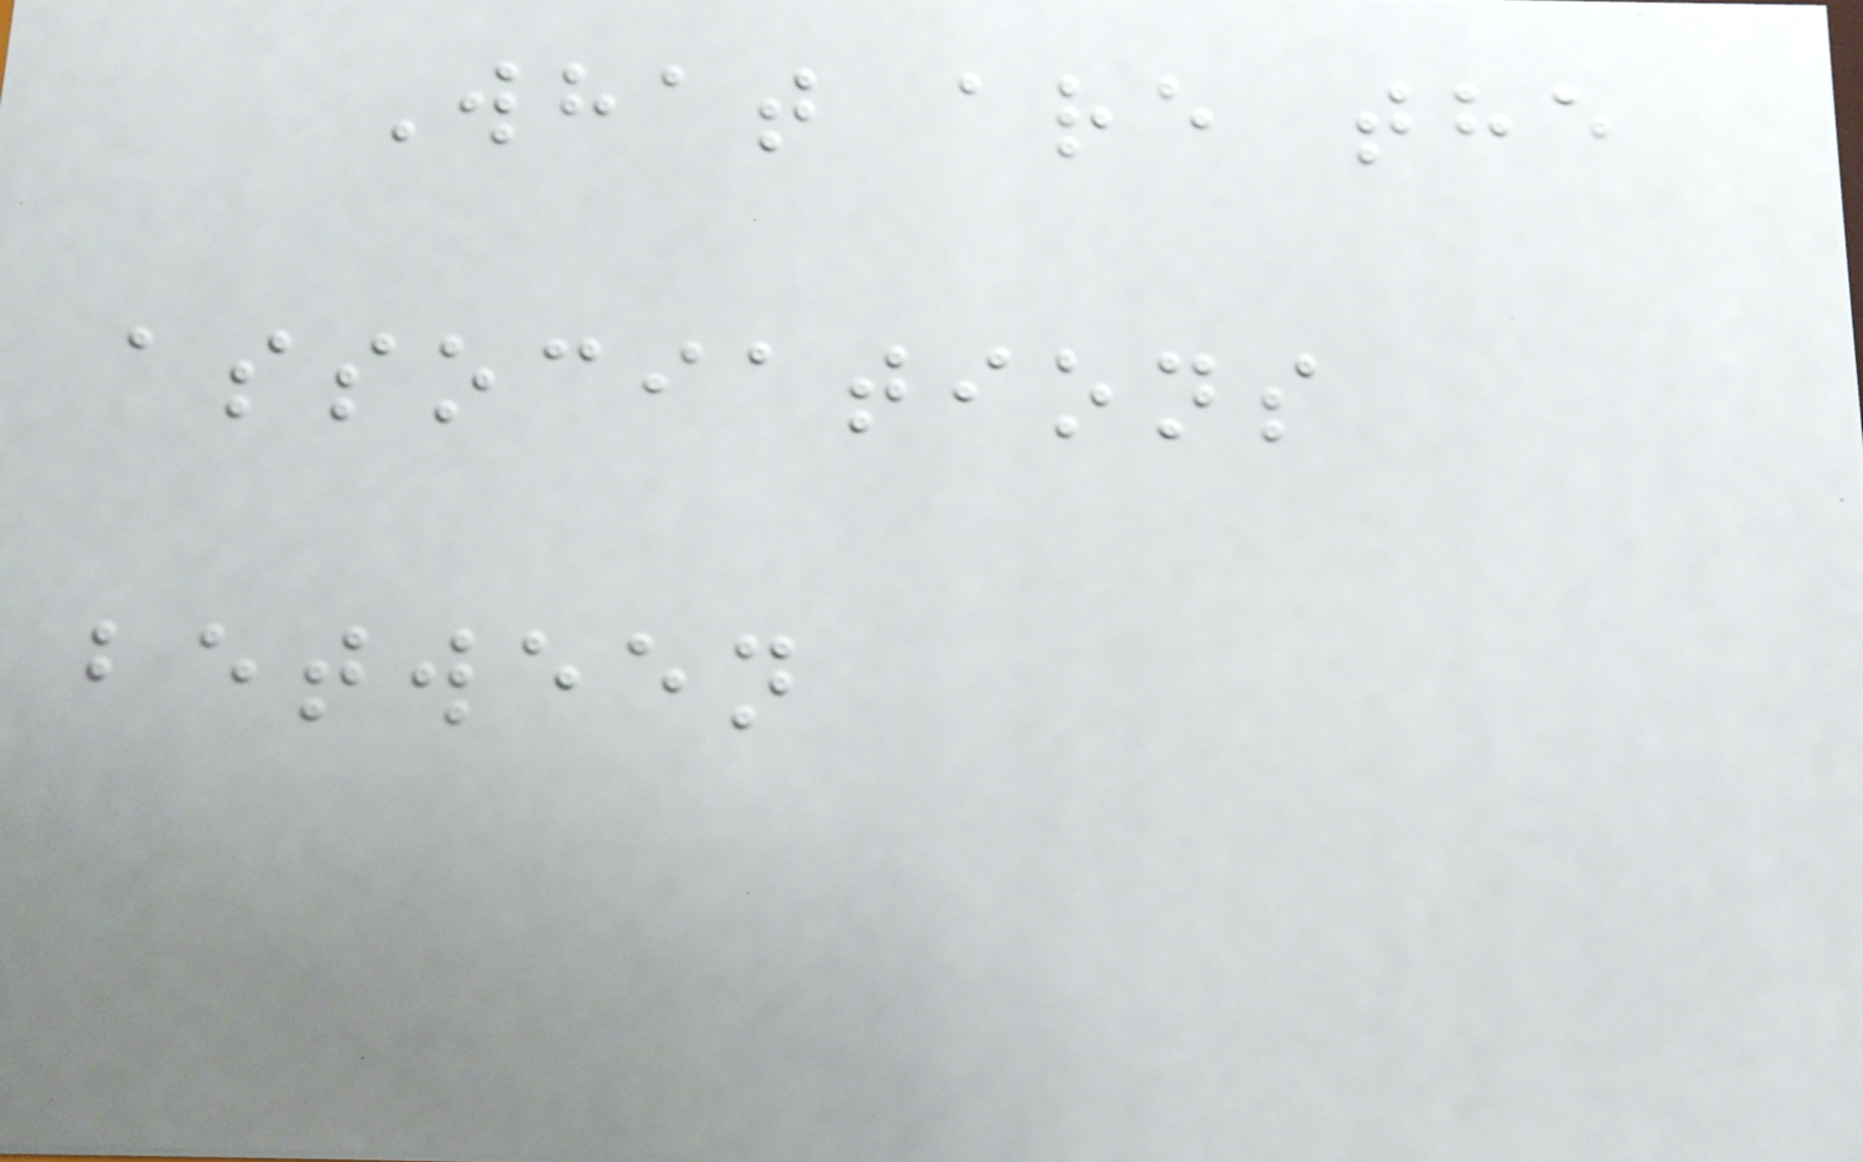What are the
associations
between
